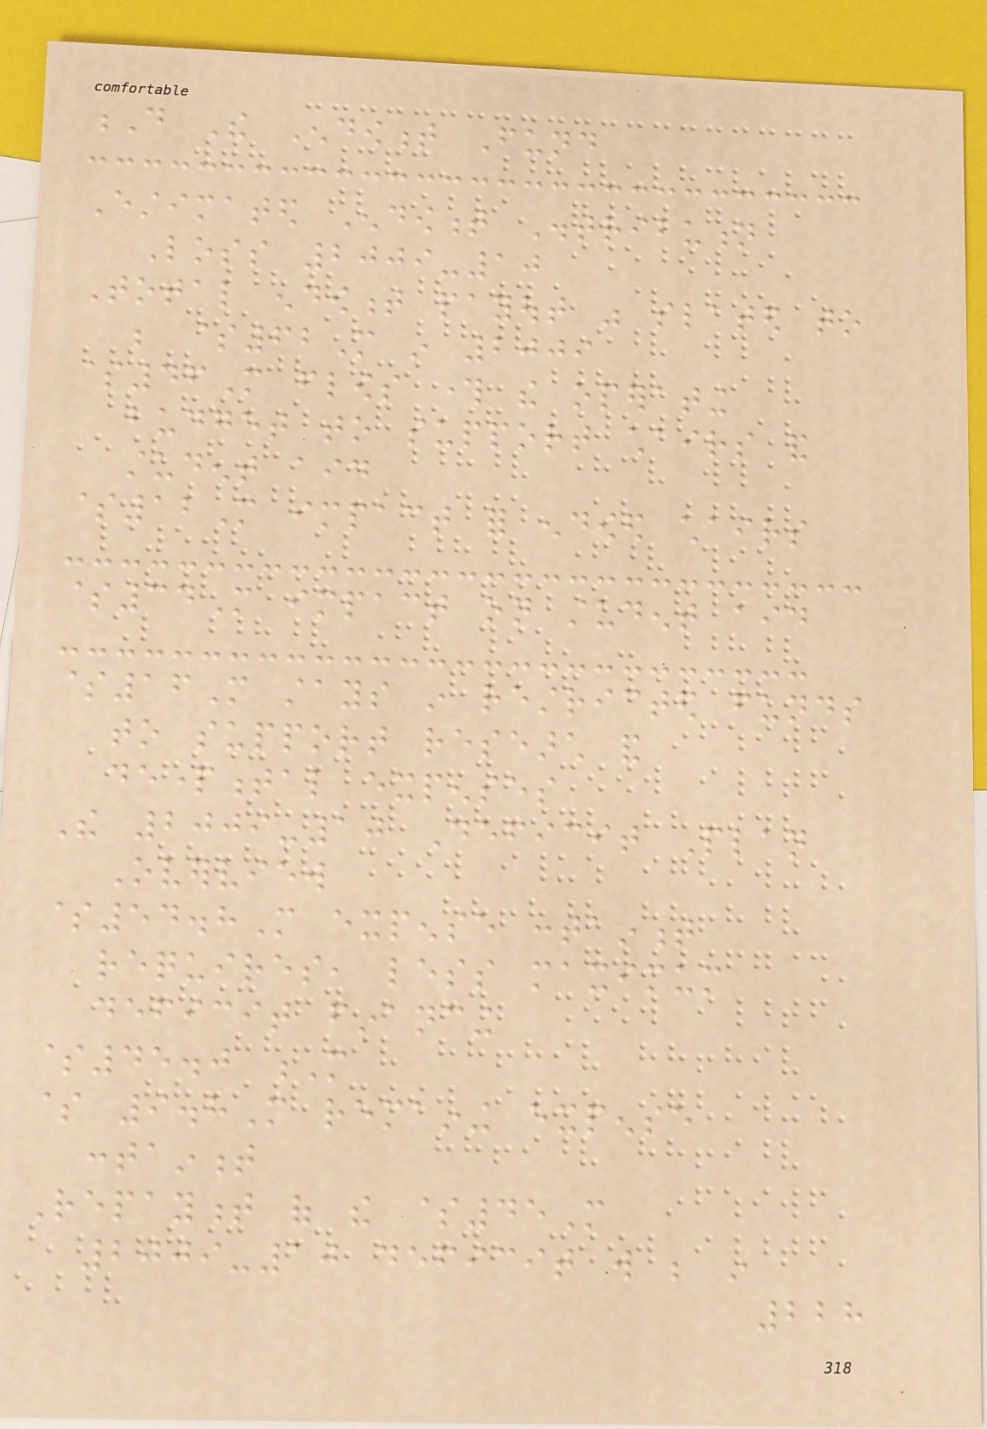D The Endowment Fund
Estimated Endowment Distribution
Loss 2009-10
Total endowment payout was slated to
be $62M in 2009
$46M flows through the operating
budget to support chairs and
student aid
$12M impact for endowed chairs
$34M impact on student aid
$16M stays in restricted funds
to support research and
departmental expenses
The 2009-10 Deficit Plan
Overview
$54.8M expense containment
requires, less maximum
deficit financing
$45.0 M
$ 9.8M remaining expense
containment
Repayment of the $45M
2009-10 deficit will be in
228
